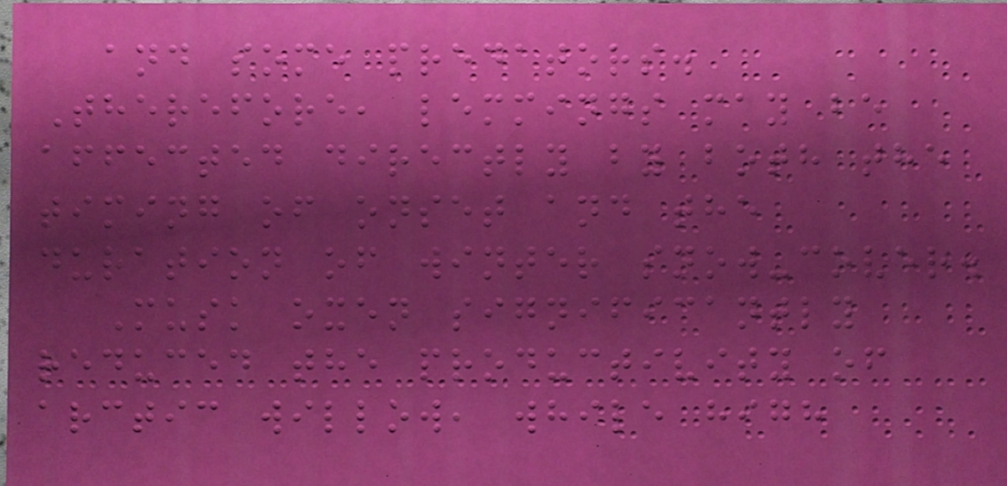and some predators.
Therefore, lemmings may be
affected directly by both the
timing of onset and the
duration of winter snow-cover.
Musk oxen significantly
reduced the productivity of
arctic willow, while high
